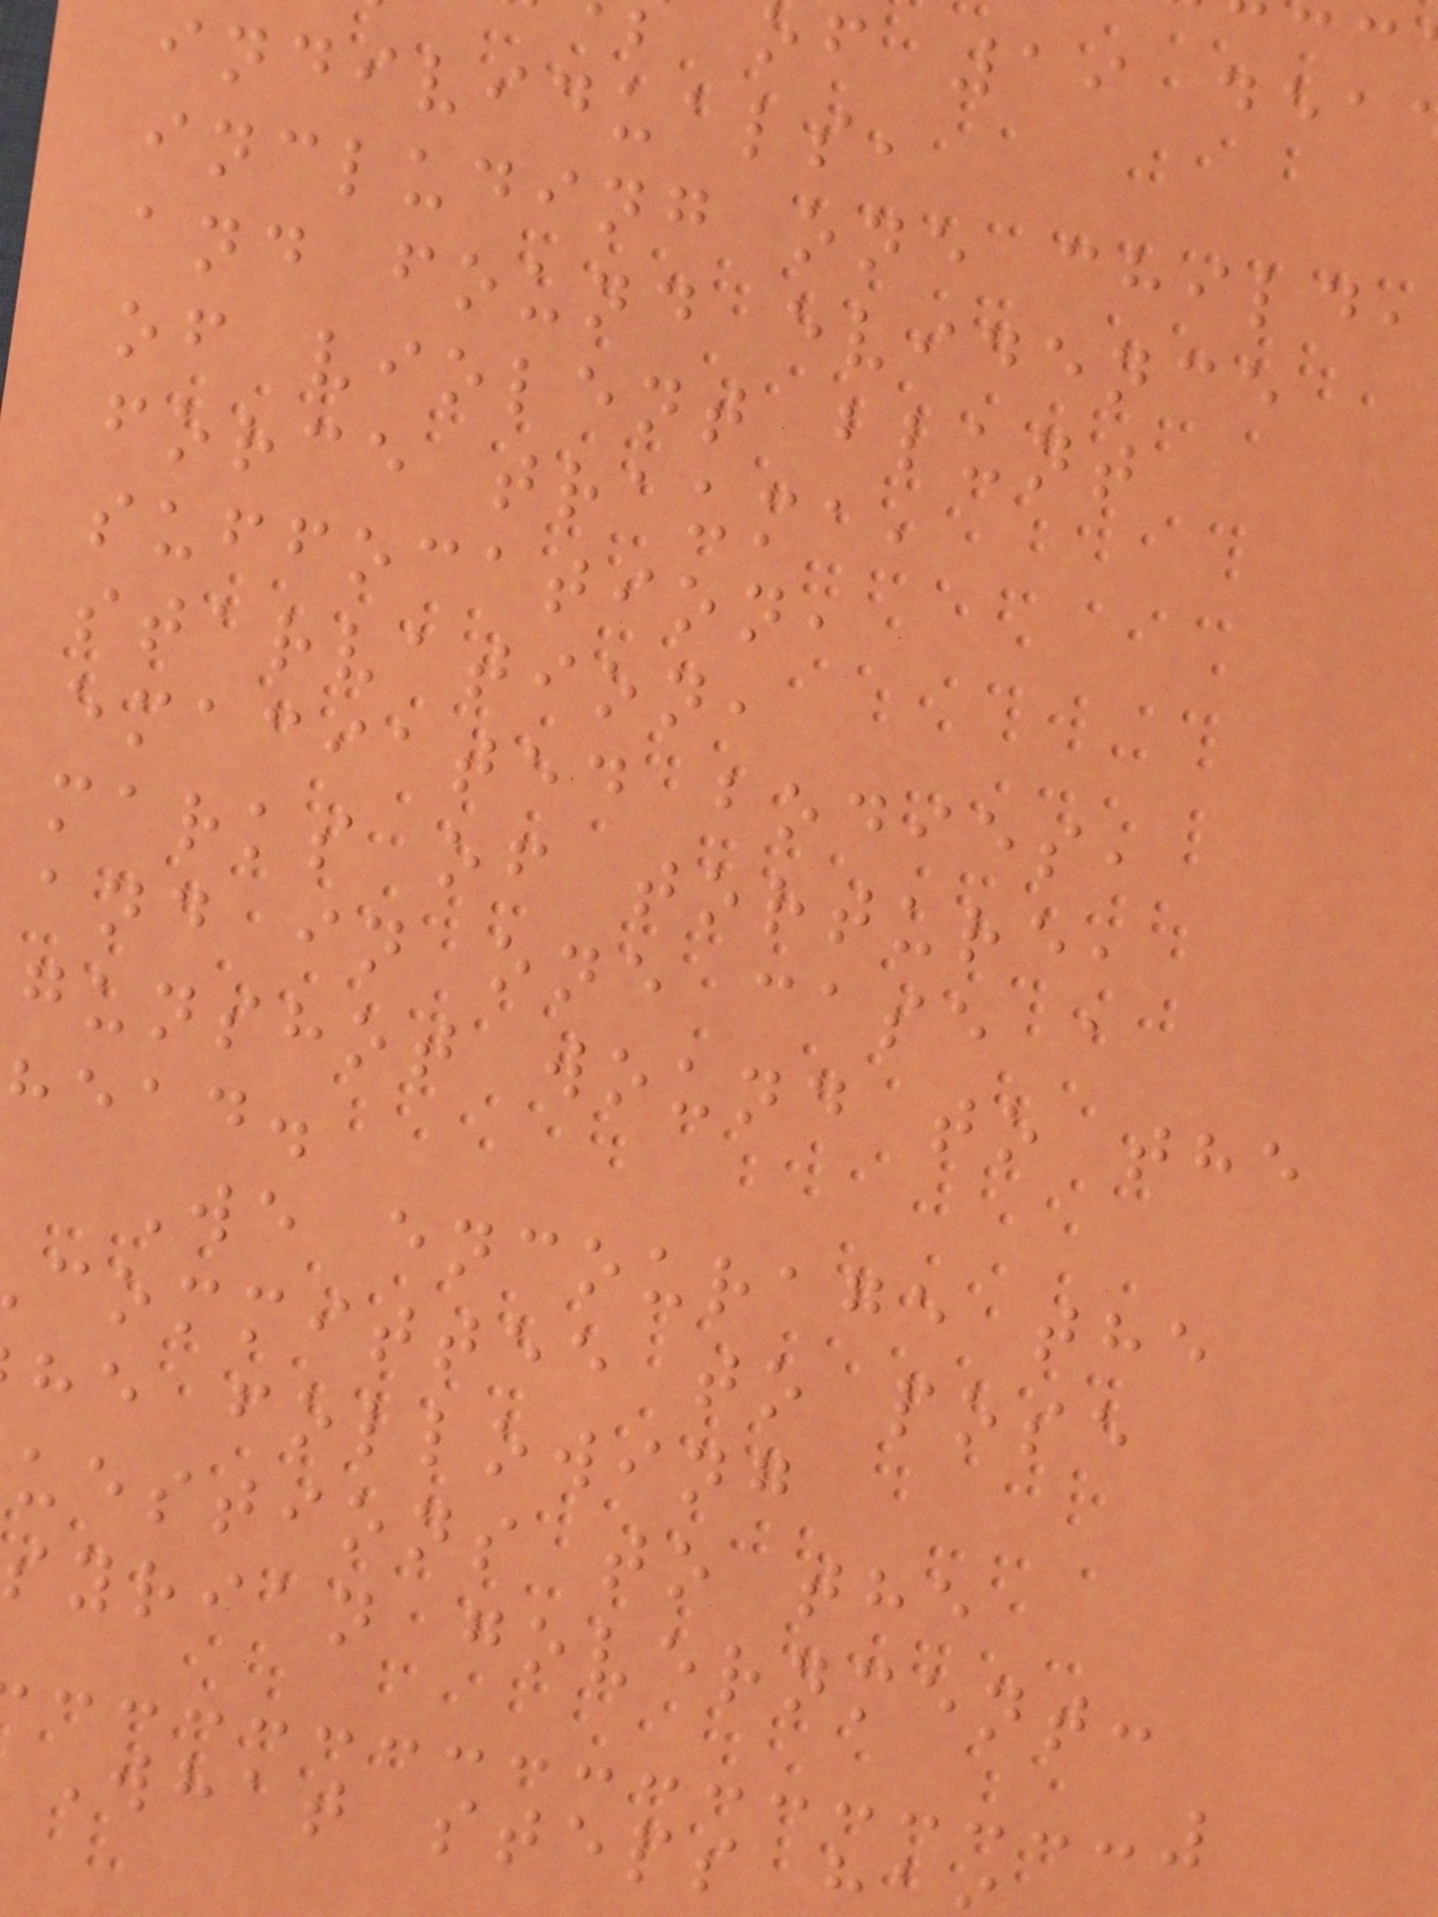of 19 dea
individuals,
including one child,
and found evidence
of violent blunt
force trauma,
suffocation,
starvation,
emaciated bodies,
marks of torture,
and in one case a
gunshot wound to the
head.
We encourage the
committee to pose
he following
uestions to the
syrian government:
What steps h
